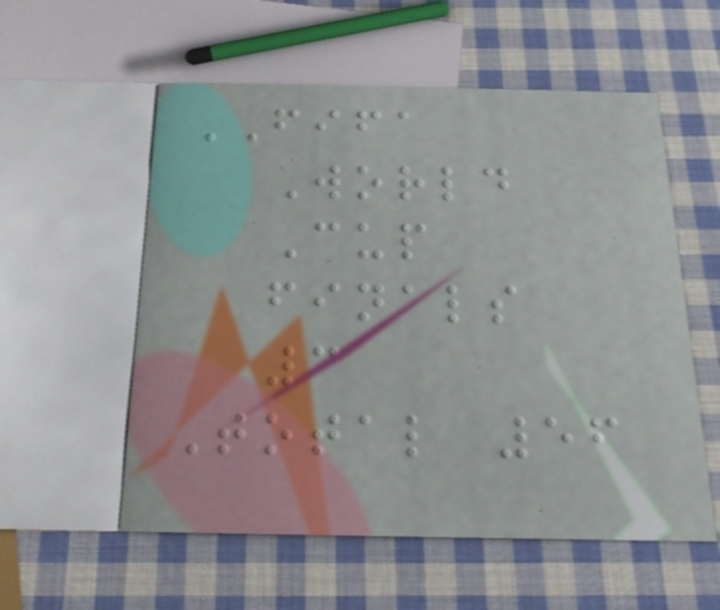FIFA
World
Cup
finals
3
Total 56
